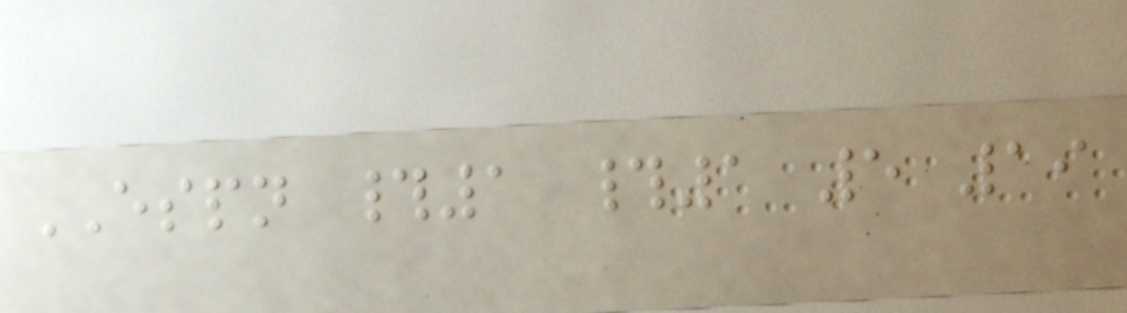ESPN #1 #1 5 19
